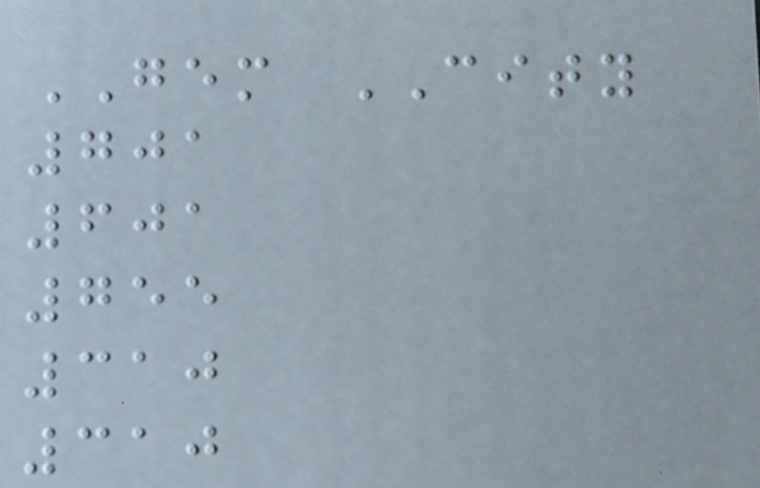GEM CITY
701
601
755
310
310
